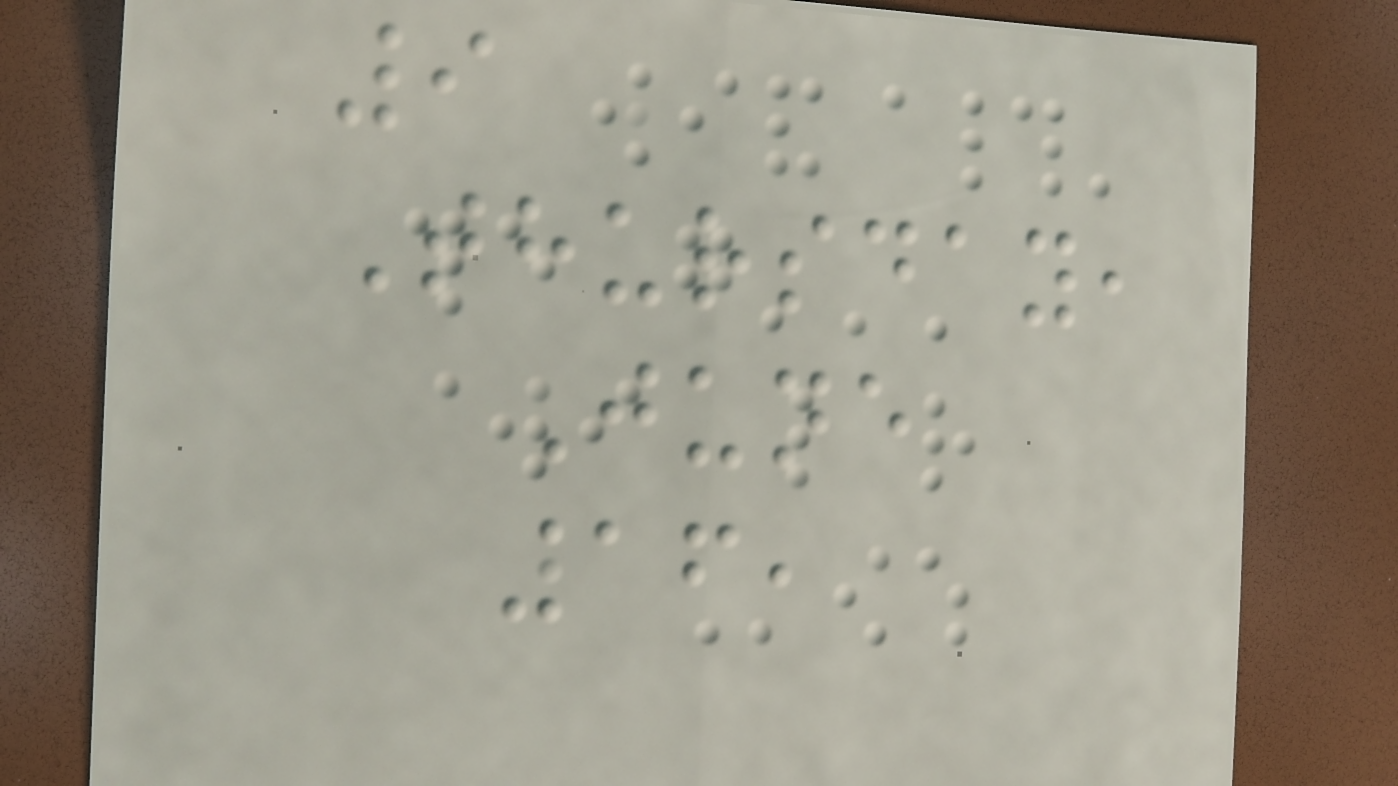9
Thursday,
June
16,
